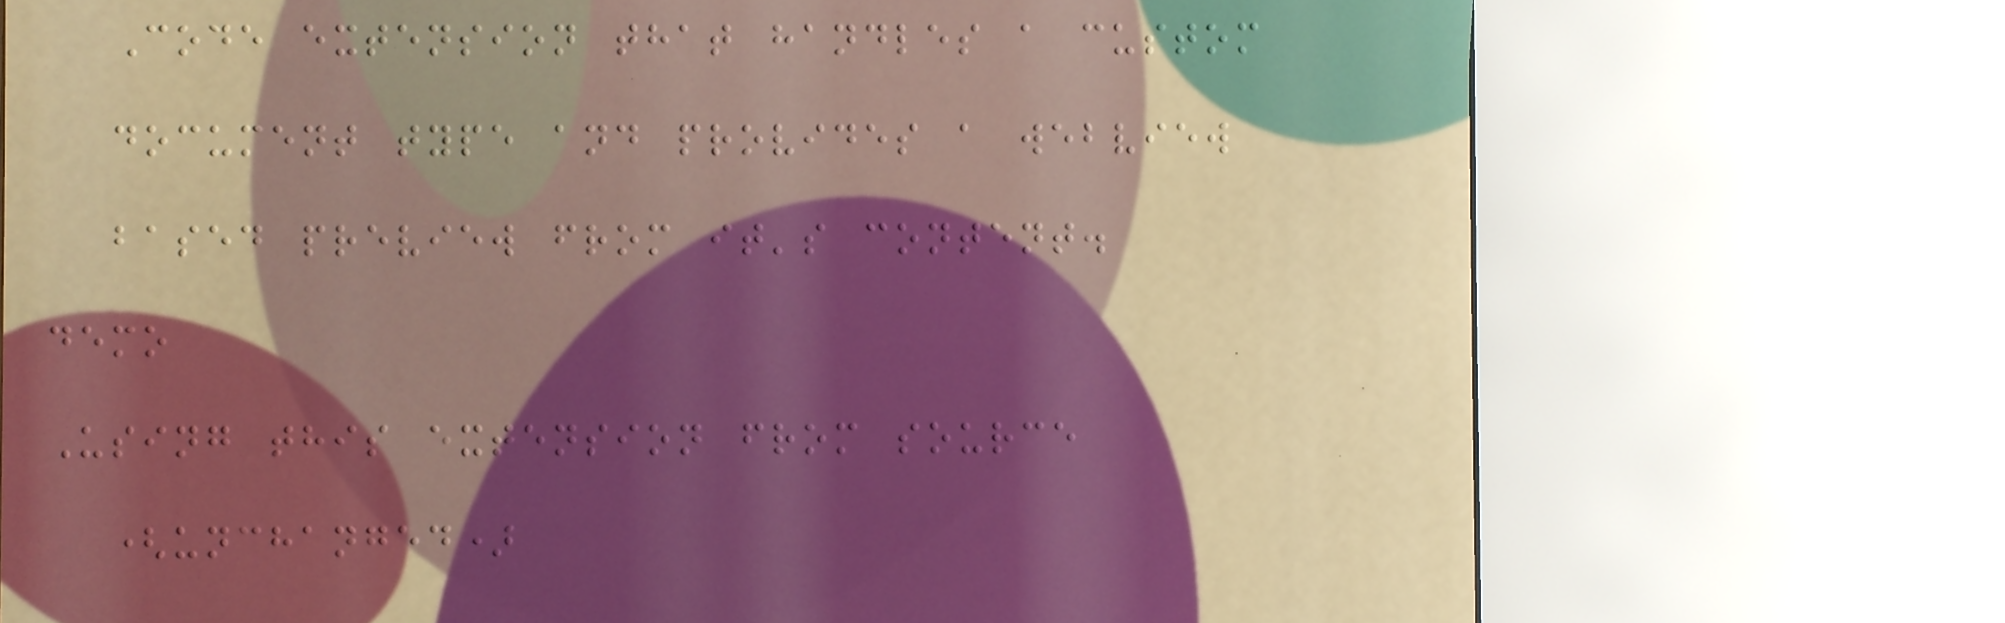Code extension that handles a custom
document type and provides a webview
based preview from it's content.
demo
Using this extension from source
(unchanged)
